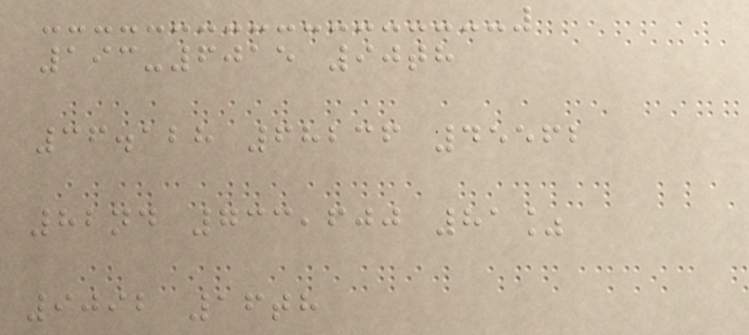193-6015 90th
36.128 68236 45562
82nd 733,600 81%
9092 16th
